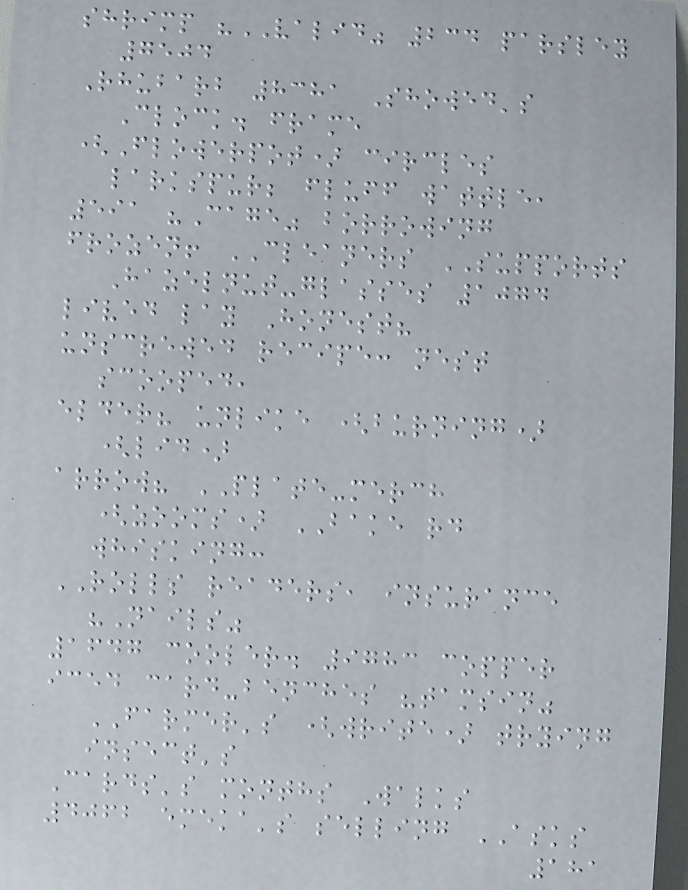shrimp "VALID" 234 parsley
7504
Rhubarb 8381 Showed's
Clock. frame
(Flowerpot) circles
larkspur; fluff wattle,
591 "Cage" borrowing
frozen! CLEANERS SUPPORTS
Hazelnut-glasses 1074
lived lay Honest?
unscrewed recipe: nest
scooped,
elder? unlike (burning)
(lid)
arrow? PLATE-merch
(zooms) BAKE rd
whisking:
ROLLS readers, insurance
"Nails"
1647 cooler. 9783 copper
iced card-benches "tamsin"
FARMER's (write) trying
insect's
Cards's months Walks
4062 emeka's selling ASKS
181
